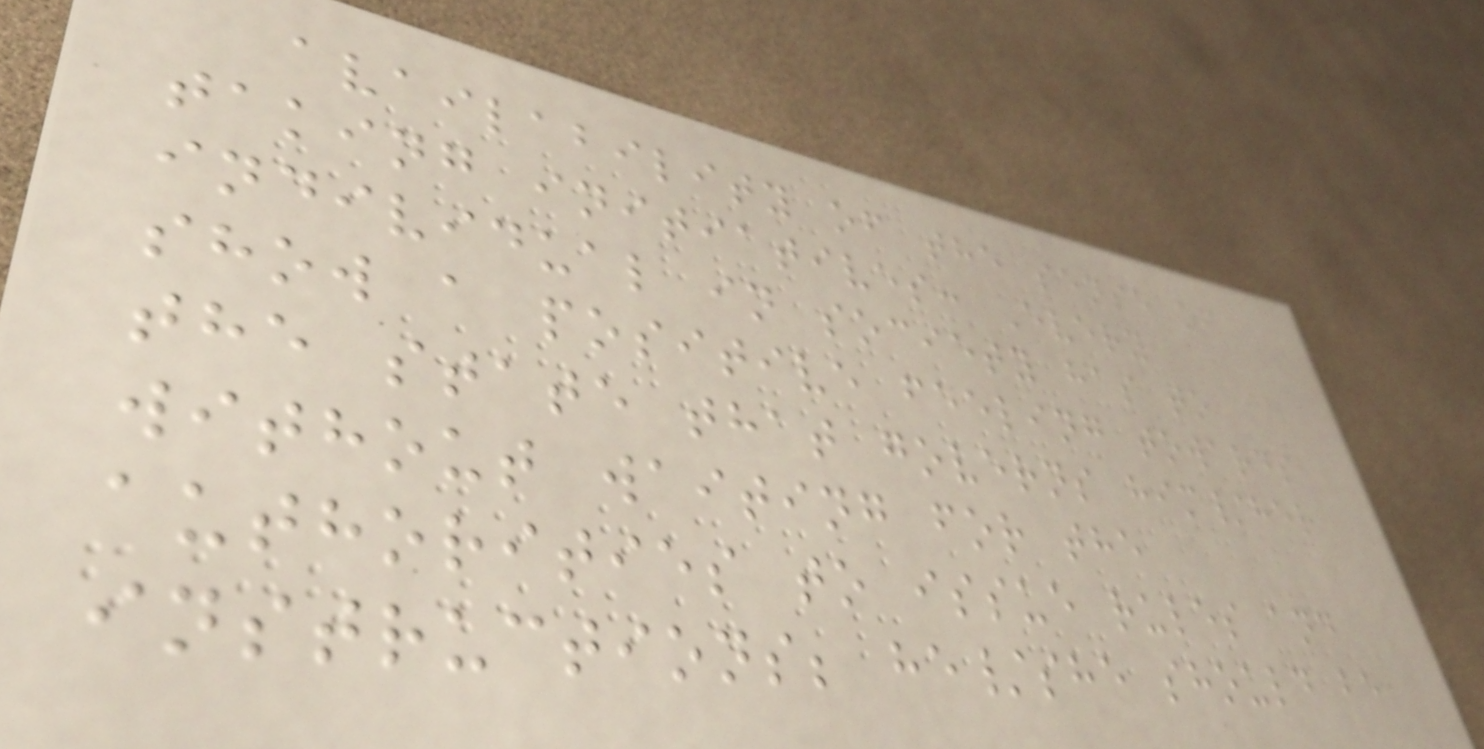availability of the sense of
taking initiatives: Every
individual in society has to
show a positive feeling towards
the state that governs him/her
without waiting for the
authorities to issue rules and
instructions; he/she should be
